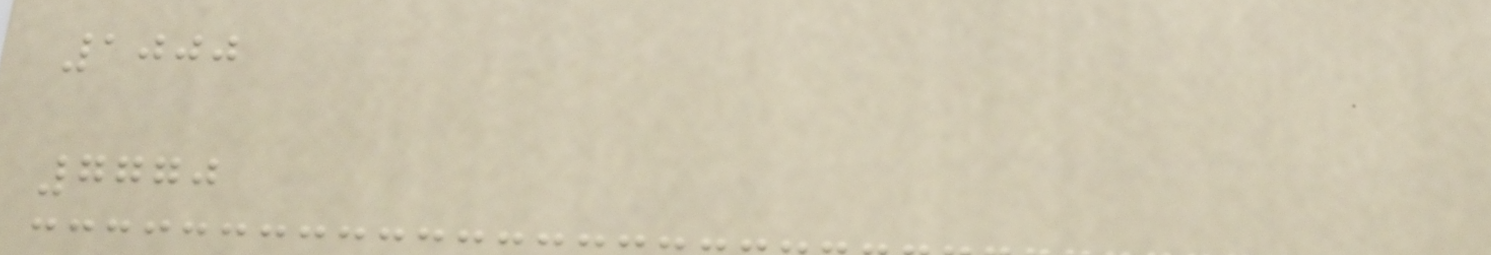1000
7770
